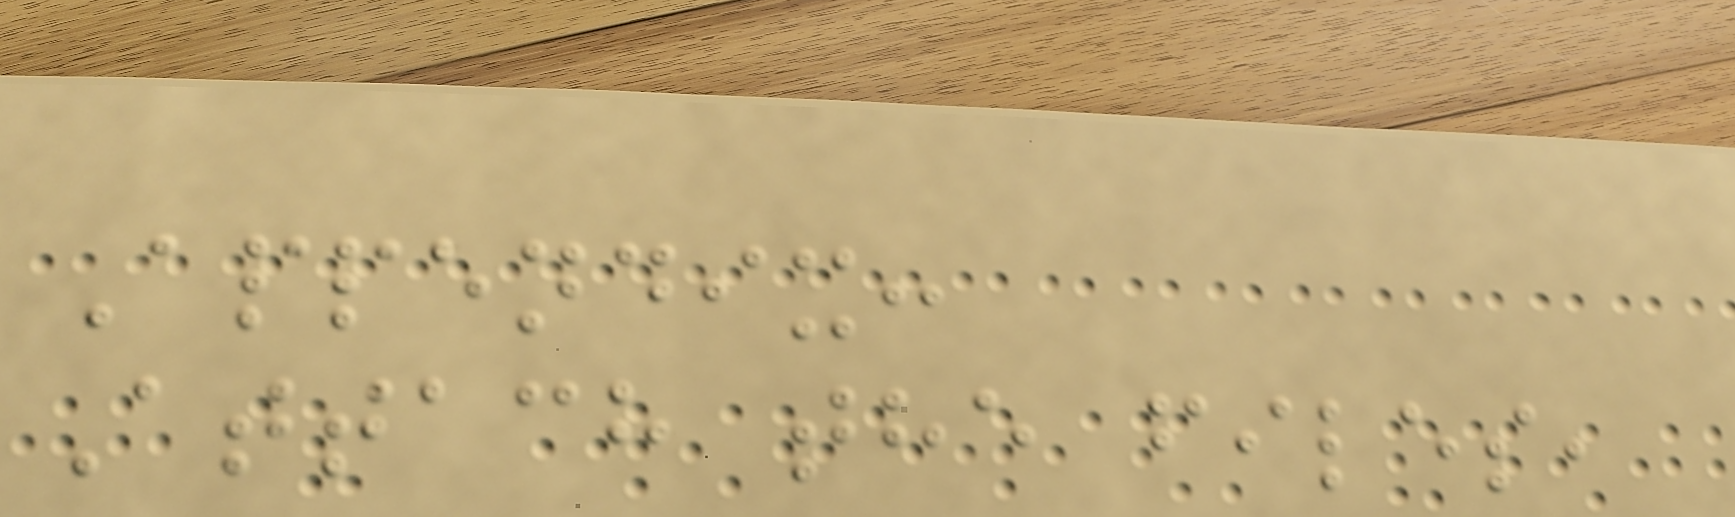Appendix:
Attach the files,
